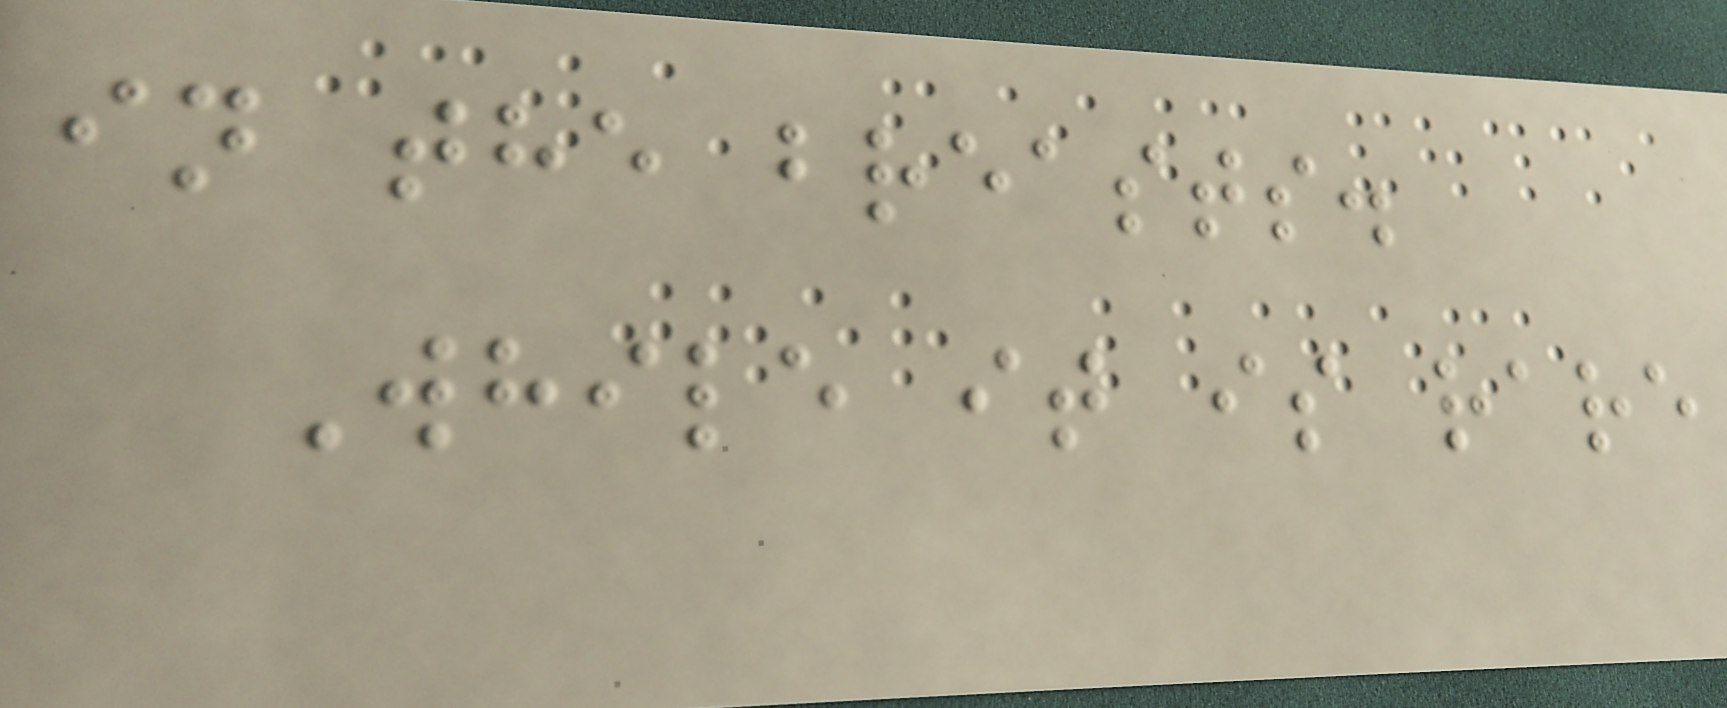in the breasts.
While it is rare
